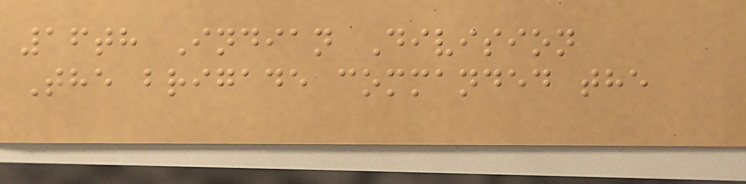16th Indian Division
The brigade commanded the
